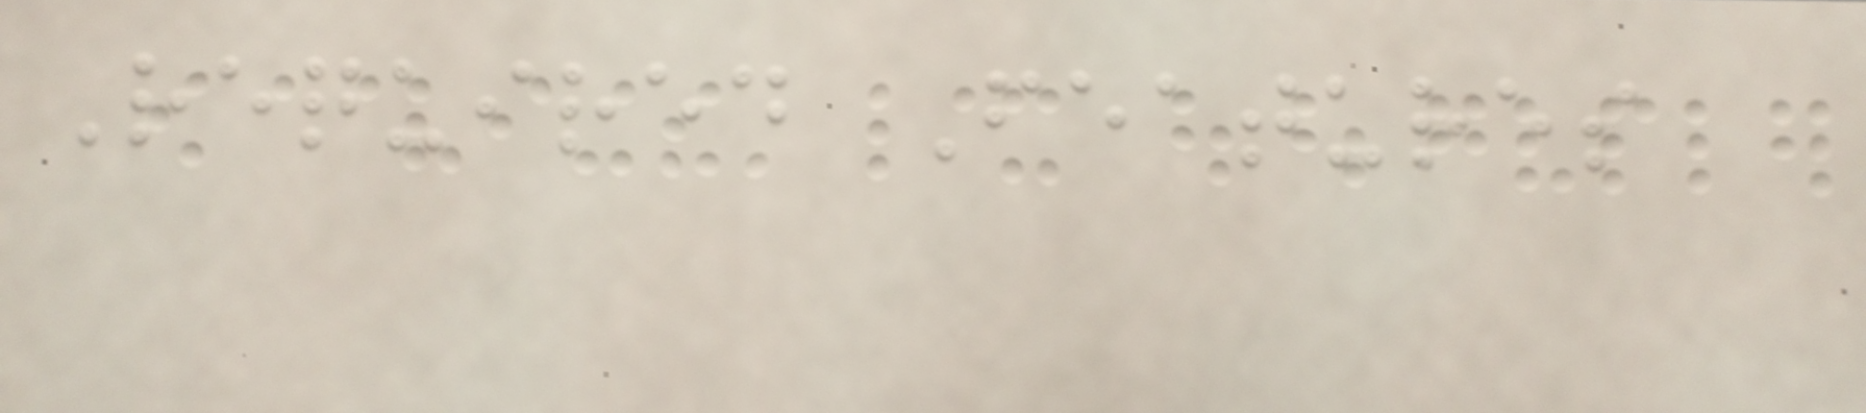Required Features
